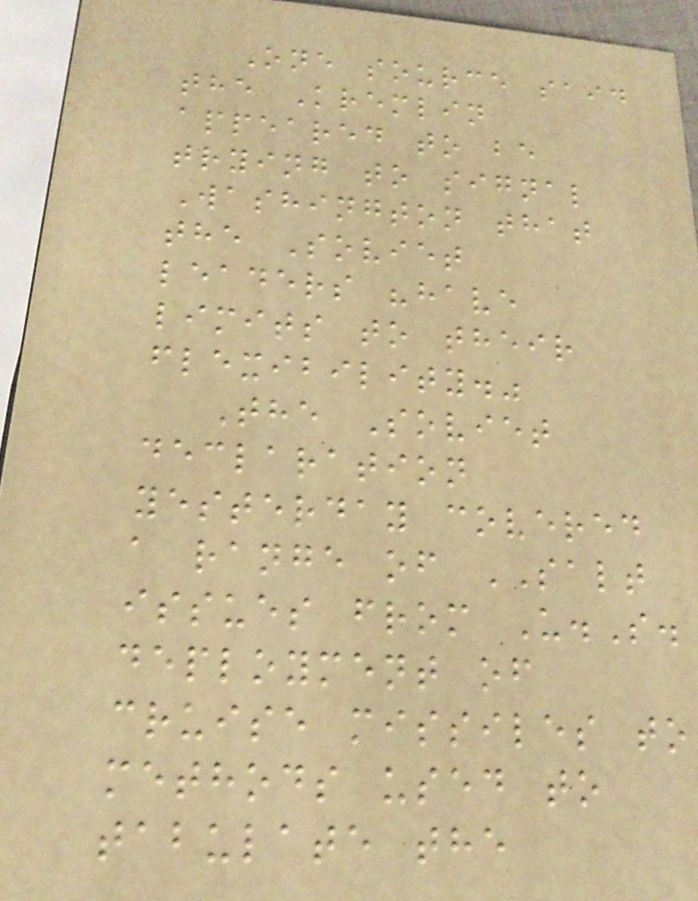One source said
the Kremlin
appeared to be
trying to signal
Washington that
the Soviet
leaders "have
limits to their
flexibility."
The Soviet
declaration
yesterday covered
a range of SALT
issues from U.S.
deployment of
cruise missiles to
methods used to
tabulate the
